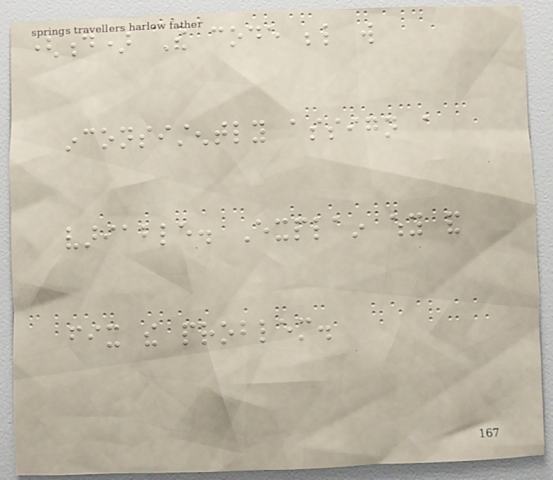(d) The code below will
inconsistently assign a
variable. Explain why and
fix the problem.
